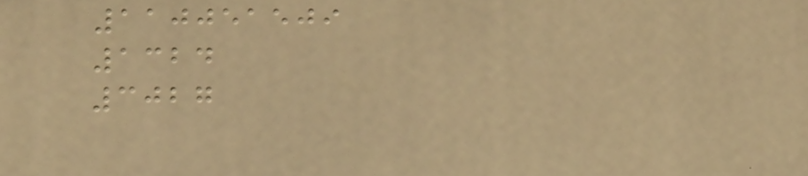110051509
1324
3027
